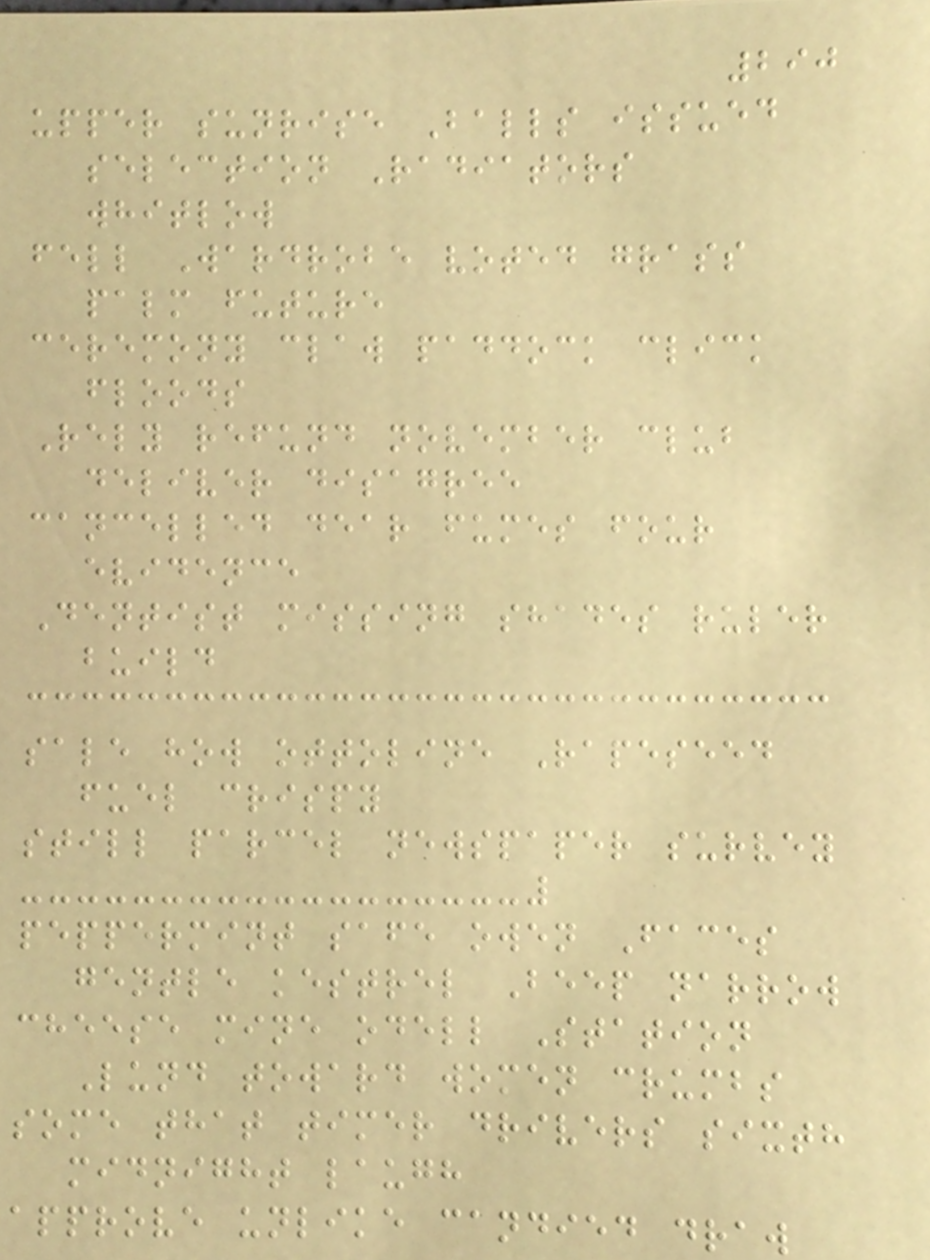290
upper sunrise Balls issued
selection Radiators
whitlow
fell Wardrobe voted grass
palm future
ceremony claw paddock click
floods
Rely refund november club
deliver disagree
cancelled dear fumes four
evidence
Dentist missing shades ruler
build
sale how ottoline Rapeseed
fuel crispy
still parcel newspaper survey
peppermint safe owen Faces
gentle kestrel Beep narrow
cheese mine odell Station
Lund toward women crumbs
some that timer drivers sixth
midnight laugh
approve unlike candied draw
